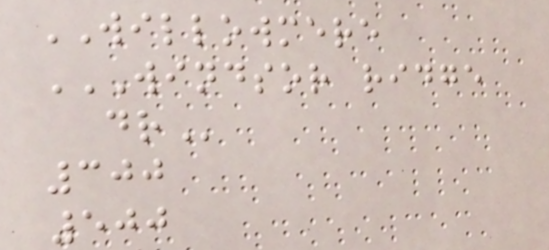WILLOWMERE
WINDSOR RIDGE
DR
300
500
